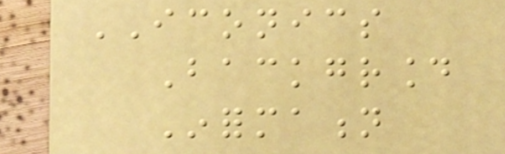ICONICS
Background
Information
